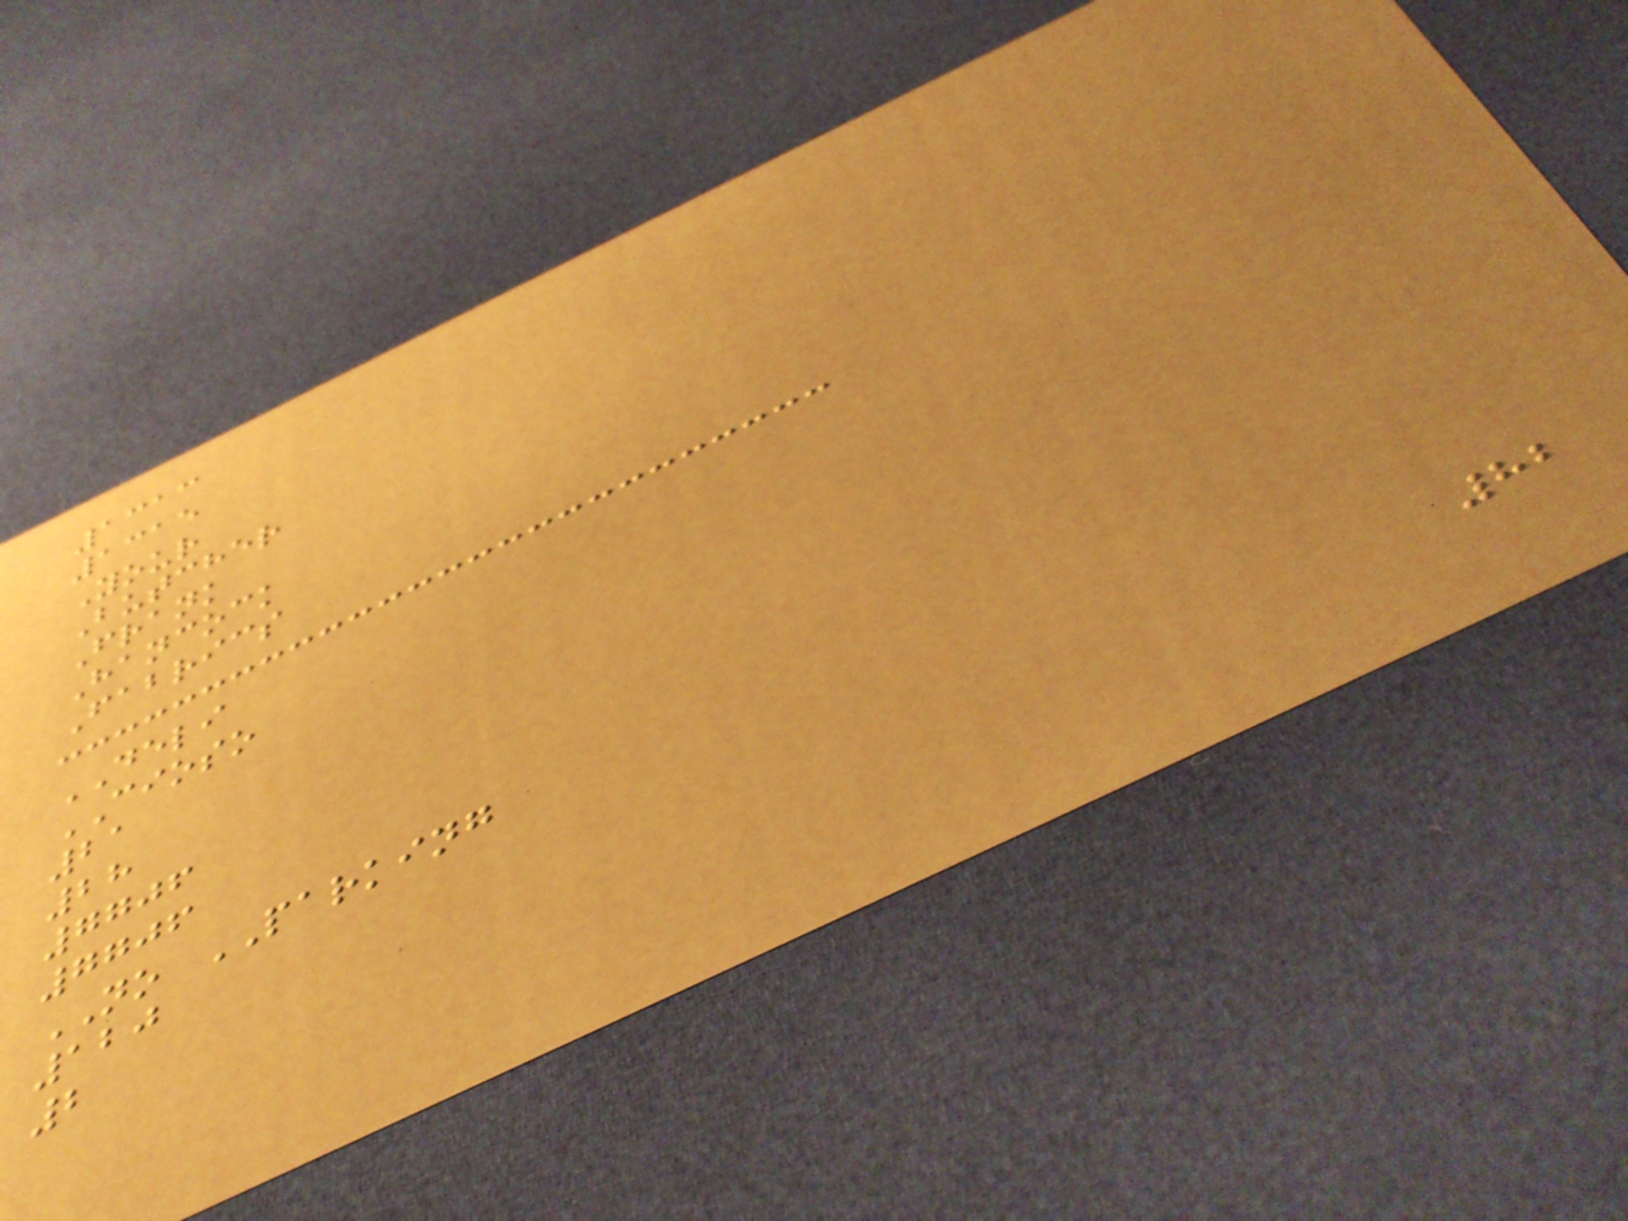1313
1315
Your
Butcher
Frank
Hancock
Fabrics
DELI
CIOSO
21
28
7706
7706
NO PARKING
120
2
82
